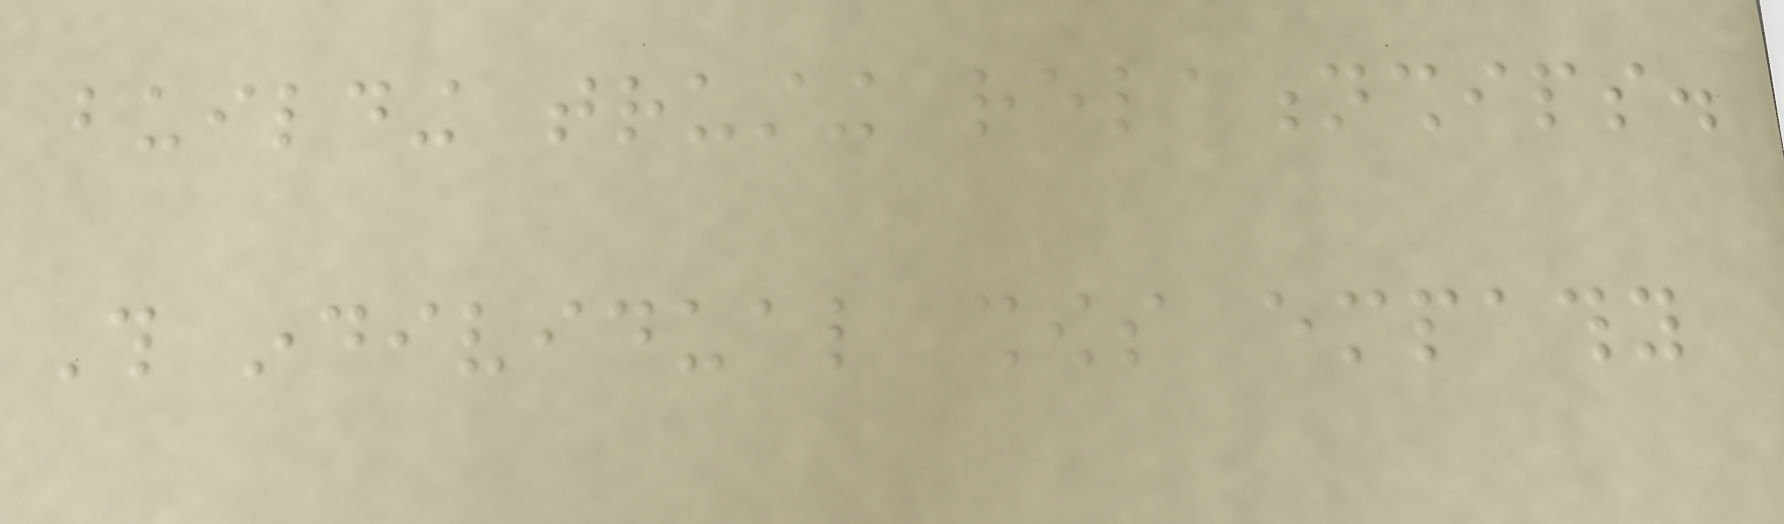building trusting relationships.
This individual shows empathy
